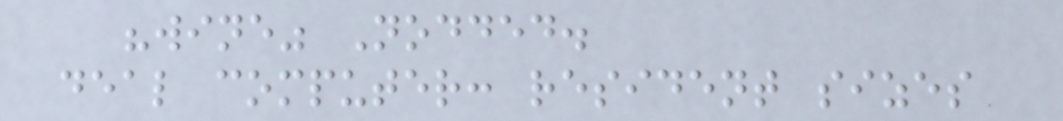"wine" Nodded.
deal computer: resident sizes
